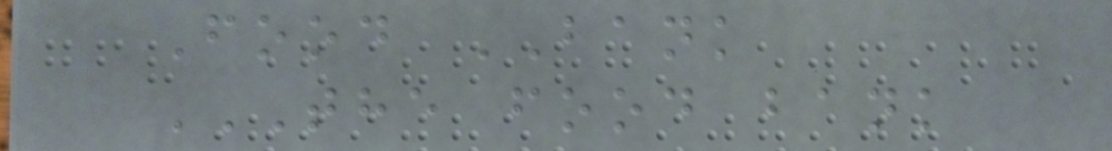Food BANK
THE FOOD BANK
